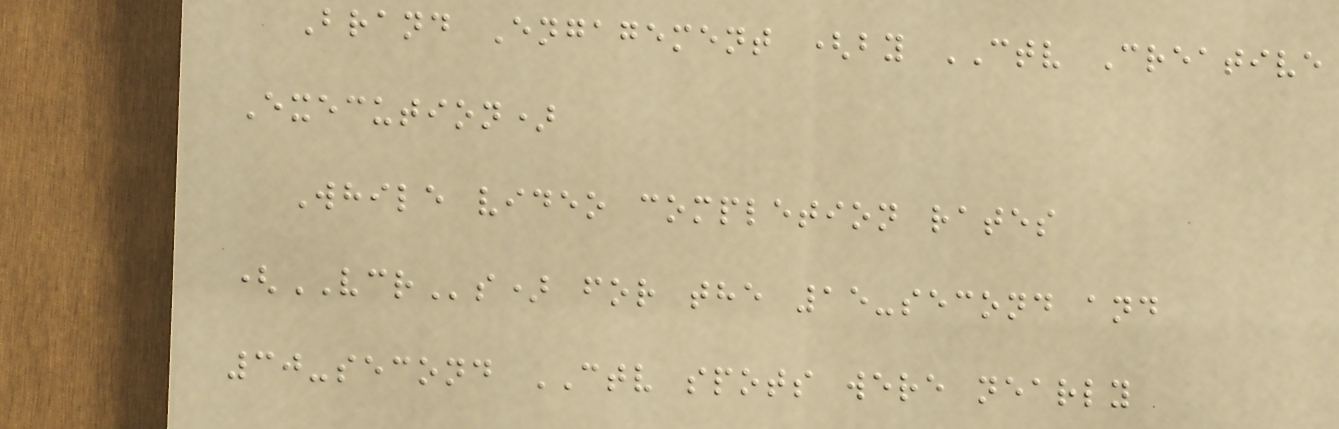Brand Engagement (by CTV Creative
Execution)
While video completion rates
(VCRs) for the 15-second and
30-second CTV spots were nearly
